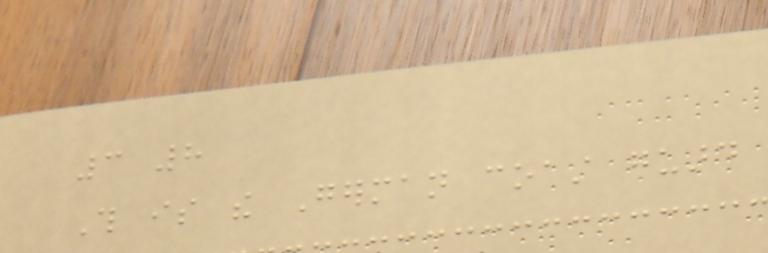3 8
This is the German coast guard
